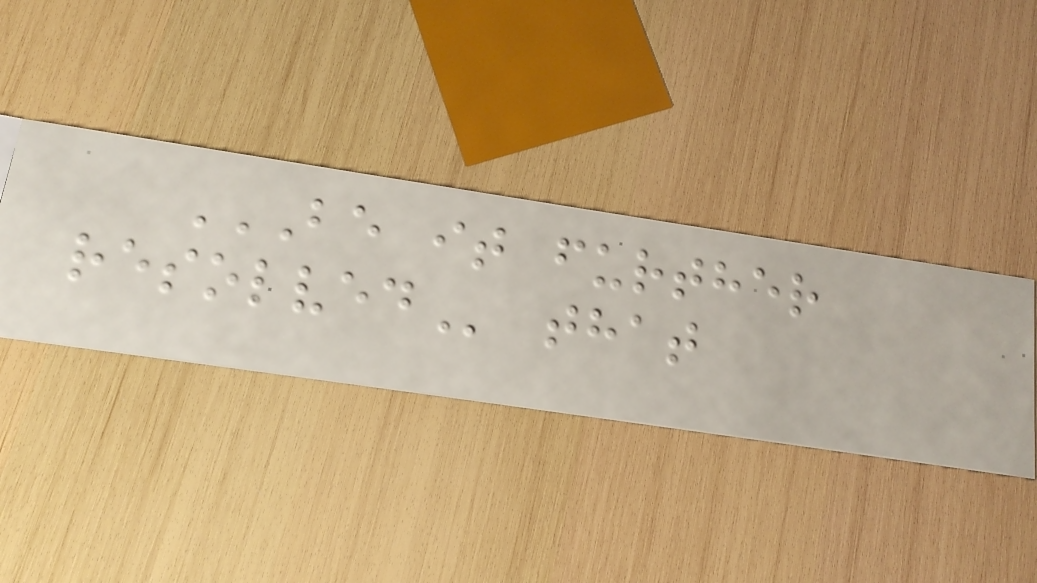BE IT FURTHER
RESOLVED that
